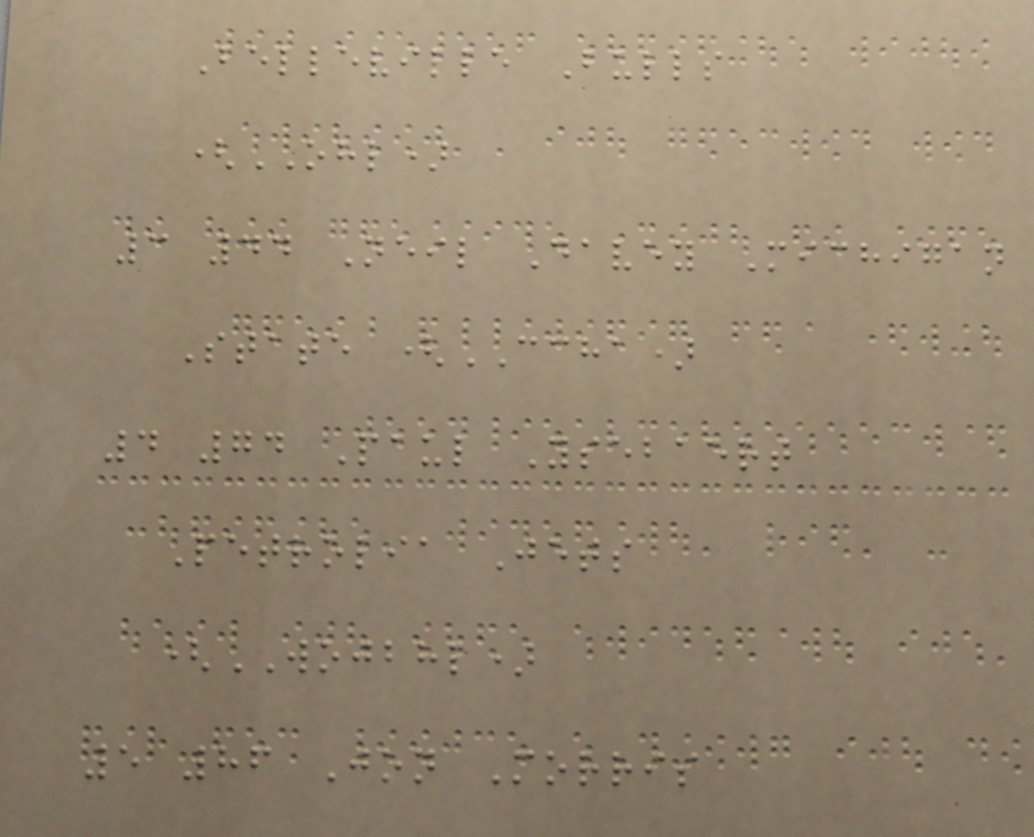Belleville Bulls
(OHL)
3 44 Neil Davey Michigan
State (CCHA)
4 74 Paul Ysebaert
Petrolia Jets
(WOJBHL)
5 86 Jon Morris
